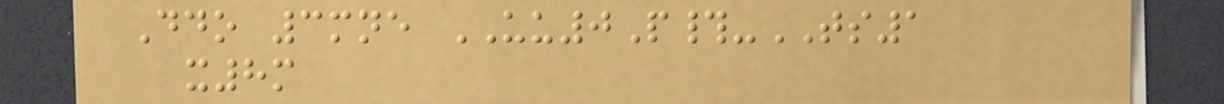Ddo 3mne UU0P#-TS1
x8m
